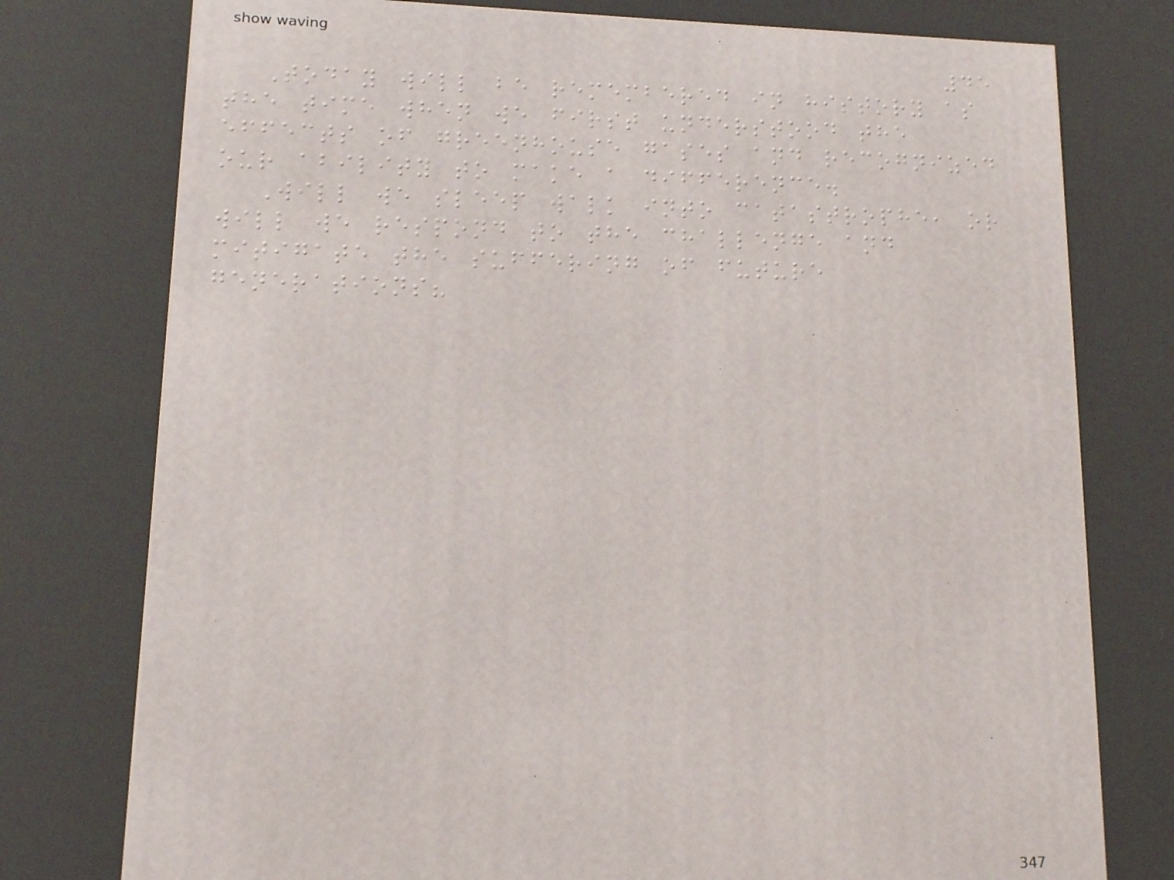45
Today will be remembered in history as
the time when we first understood the
effects of greenhouse gases and recognized
our ability to make a difference.
Will we sleep walk into catastrophe, or
will we respond to the challenge and
mitigate the suffering of future
generations?
